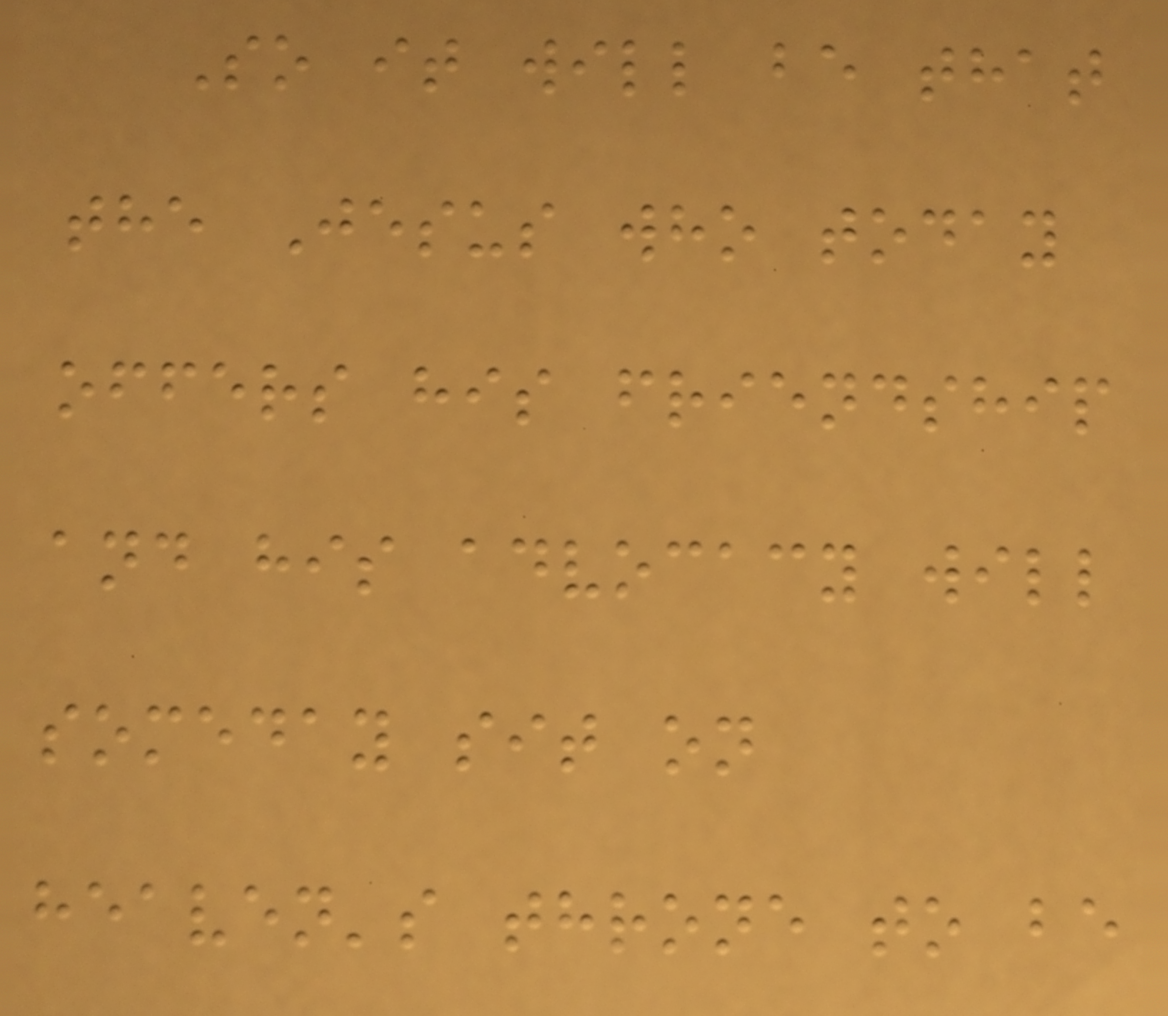So it will be that
the Jesus who today
offers his friendship
and his advocacy will
someday sit on
heaven's throne to be
